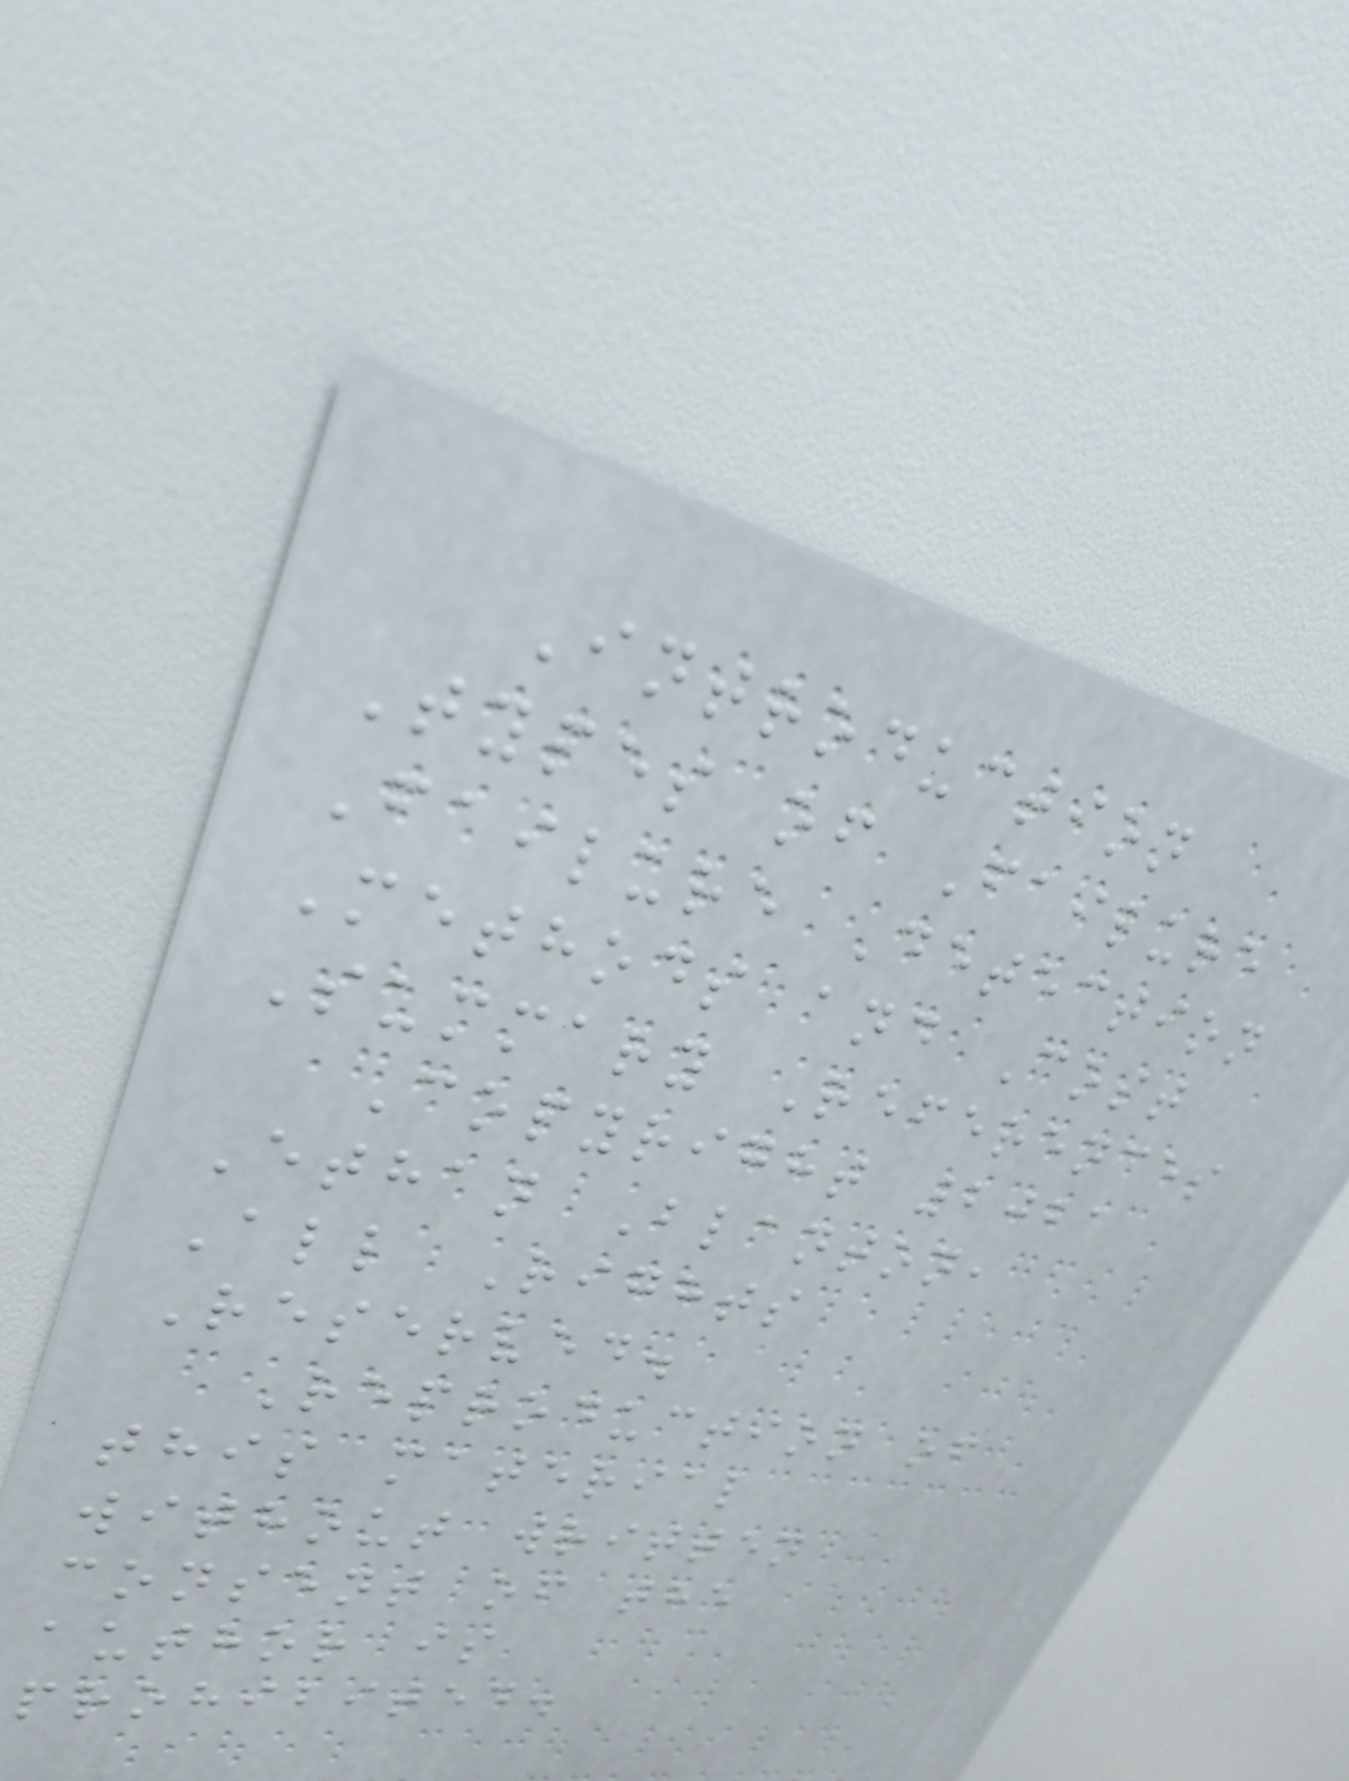Introduction
Types of Failure
Failure Detection
Methods and Cost
Summary References
Copyright 2021
Ethan Blanton,
All Rights
Reserved.
Reproduction of
this material
without written
consent of the
author is
prohibited.
